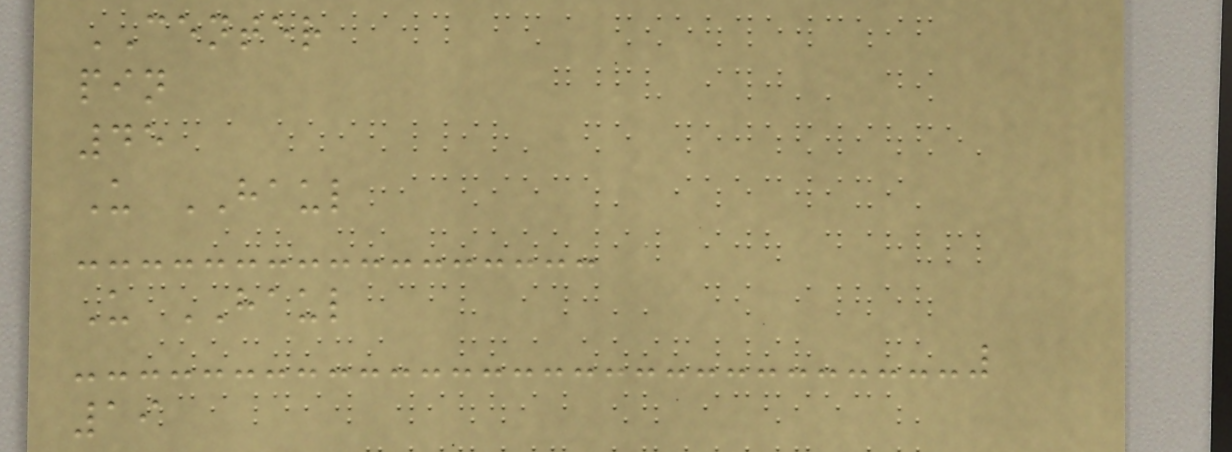CENTER
pin
45
U HAUL
U HAUL
19
